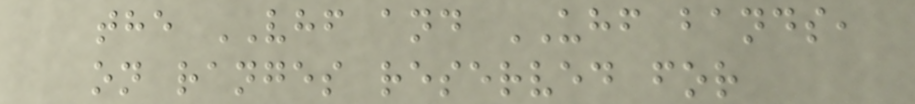the VHF and UHF bands,
on ranges reserved for
